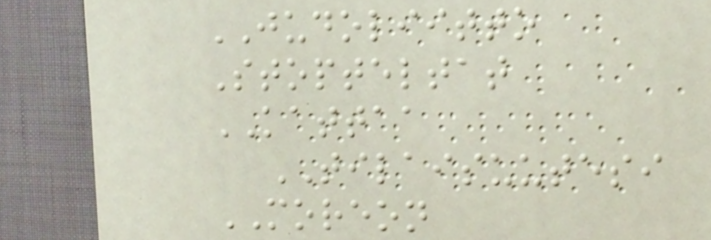JUDOLIITTO
Stopteltat
KATTAA
TILAISUUTESI
MOREON
